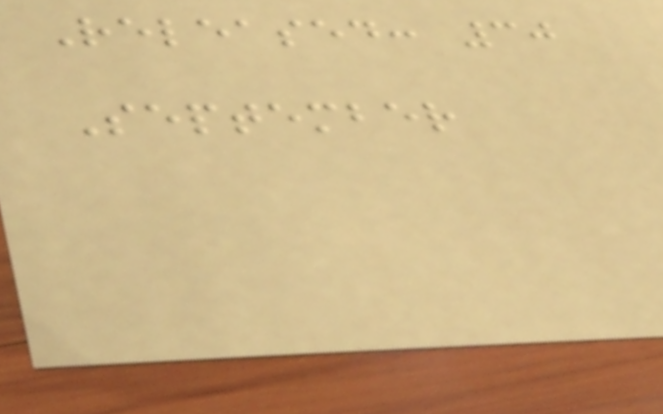Released: 30
September
